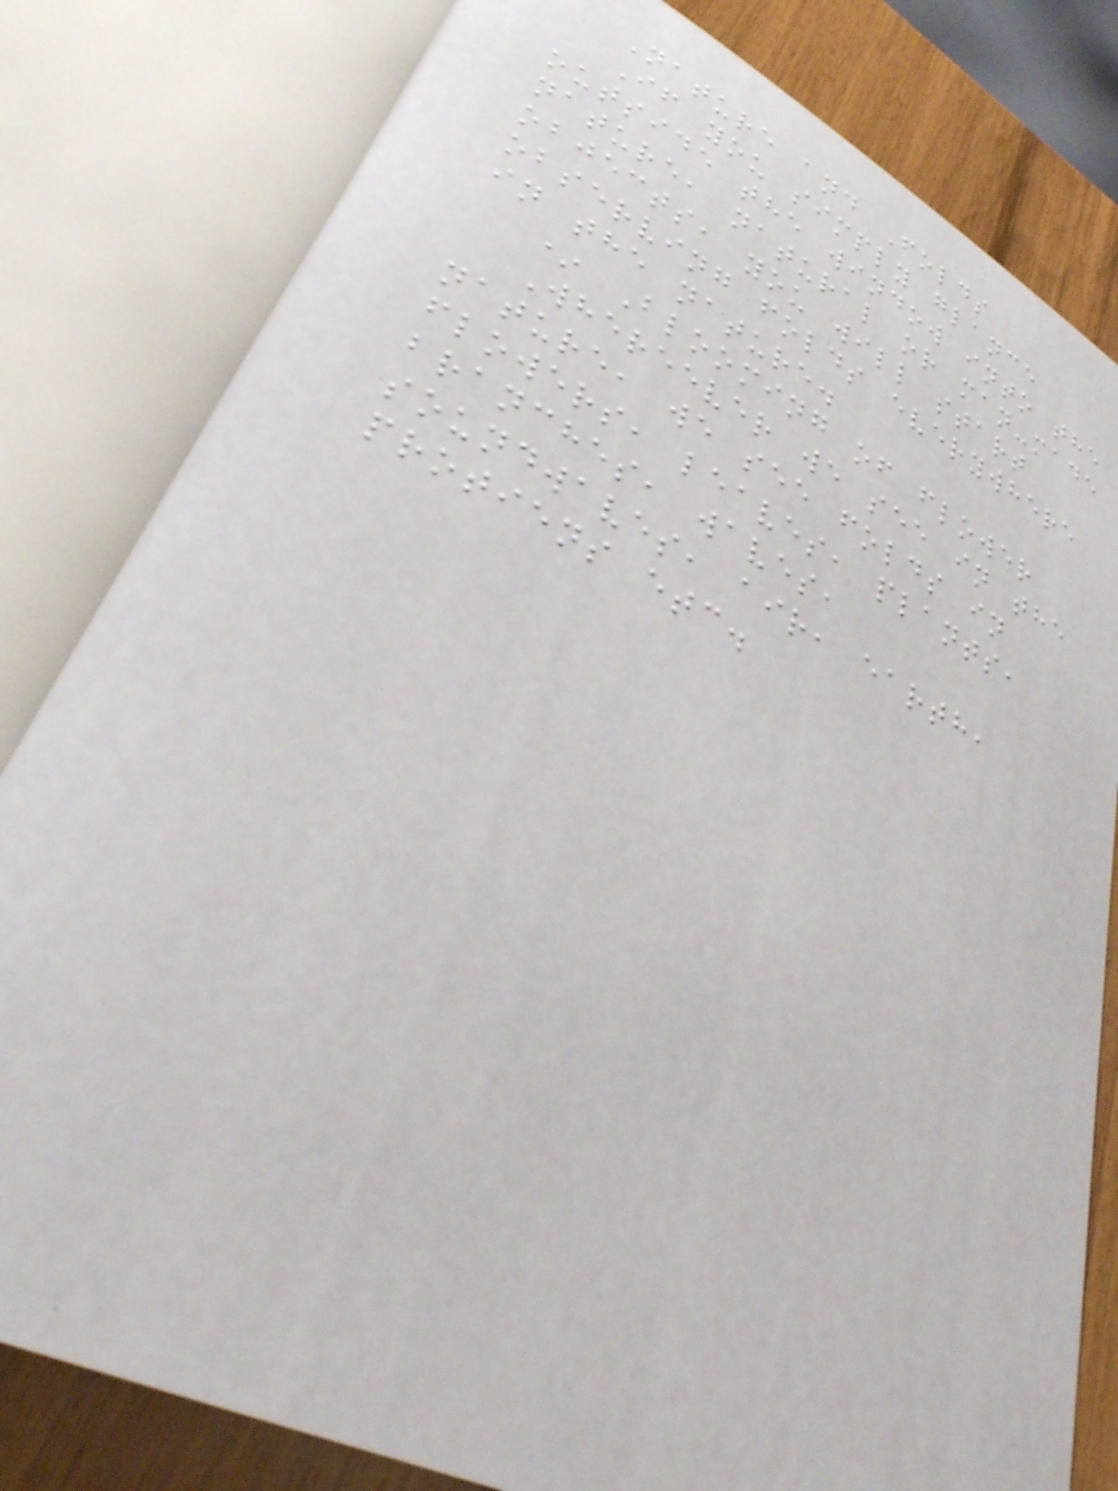Nature and Folds
If you simply glance
outside the window into the
nature, natural or man-made
objects, you will start
observing folds everywhere
in the nature.
* Blooming of flower
Whereever we see in the
nature, we see folds in
flowers, leaves, plants,
branches, waves,
soundwaves, air, earth,
protiens etc.
